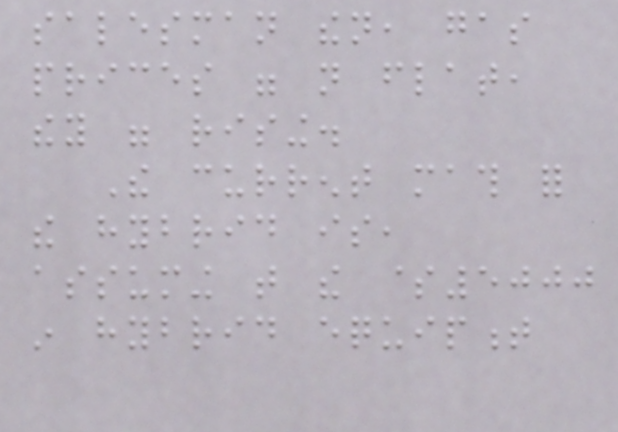salesman then, gas
prices were not flat,
they were rising.
The current math for
the hybrid is,
assuming that the $5000
in hybrid equipment
